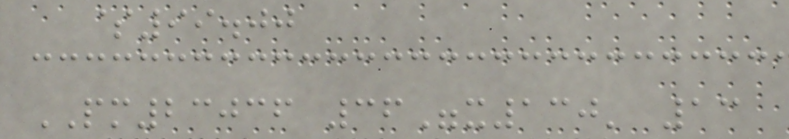$99.00
PM23036 36"x130' 13
